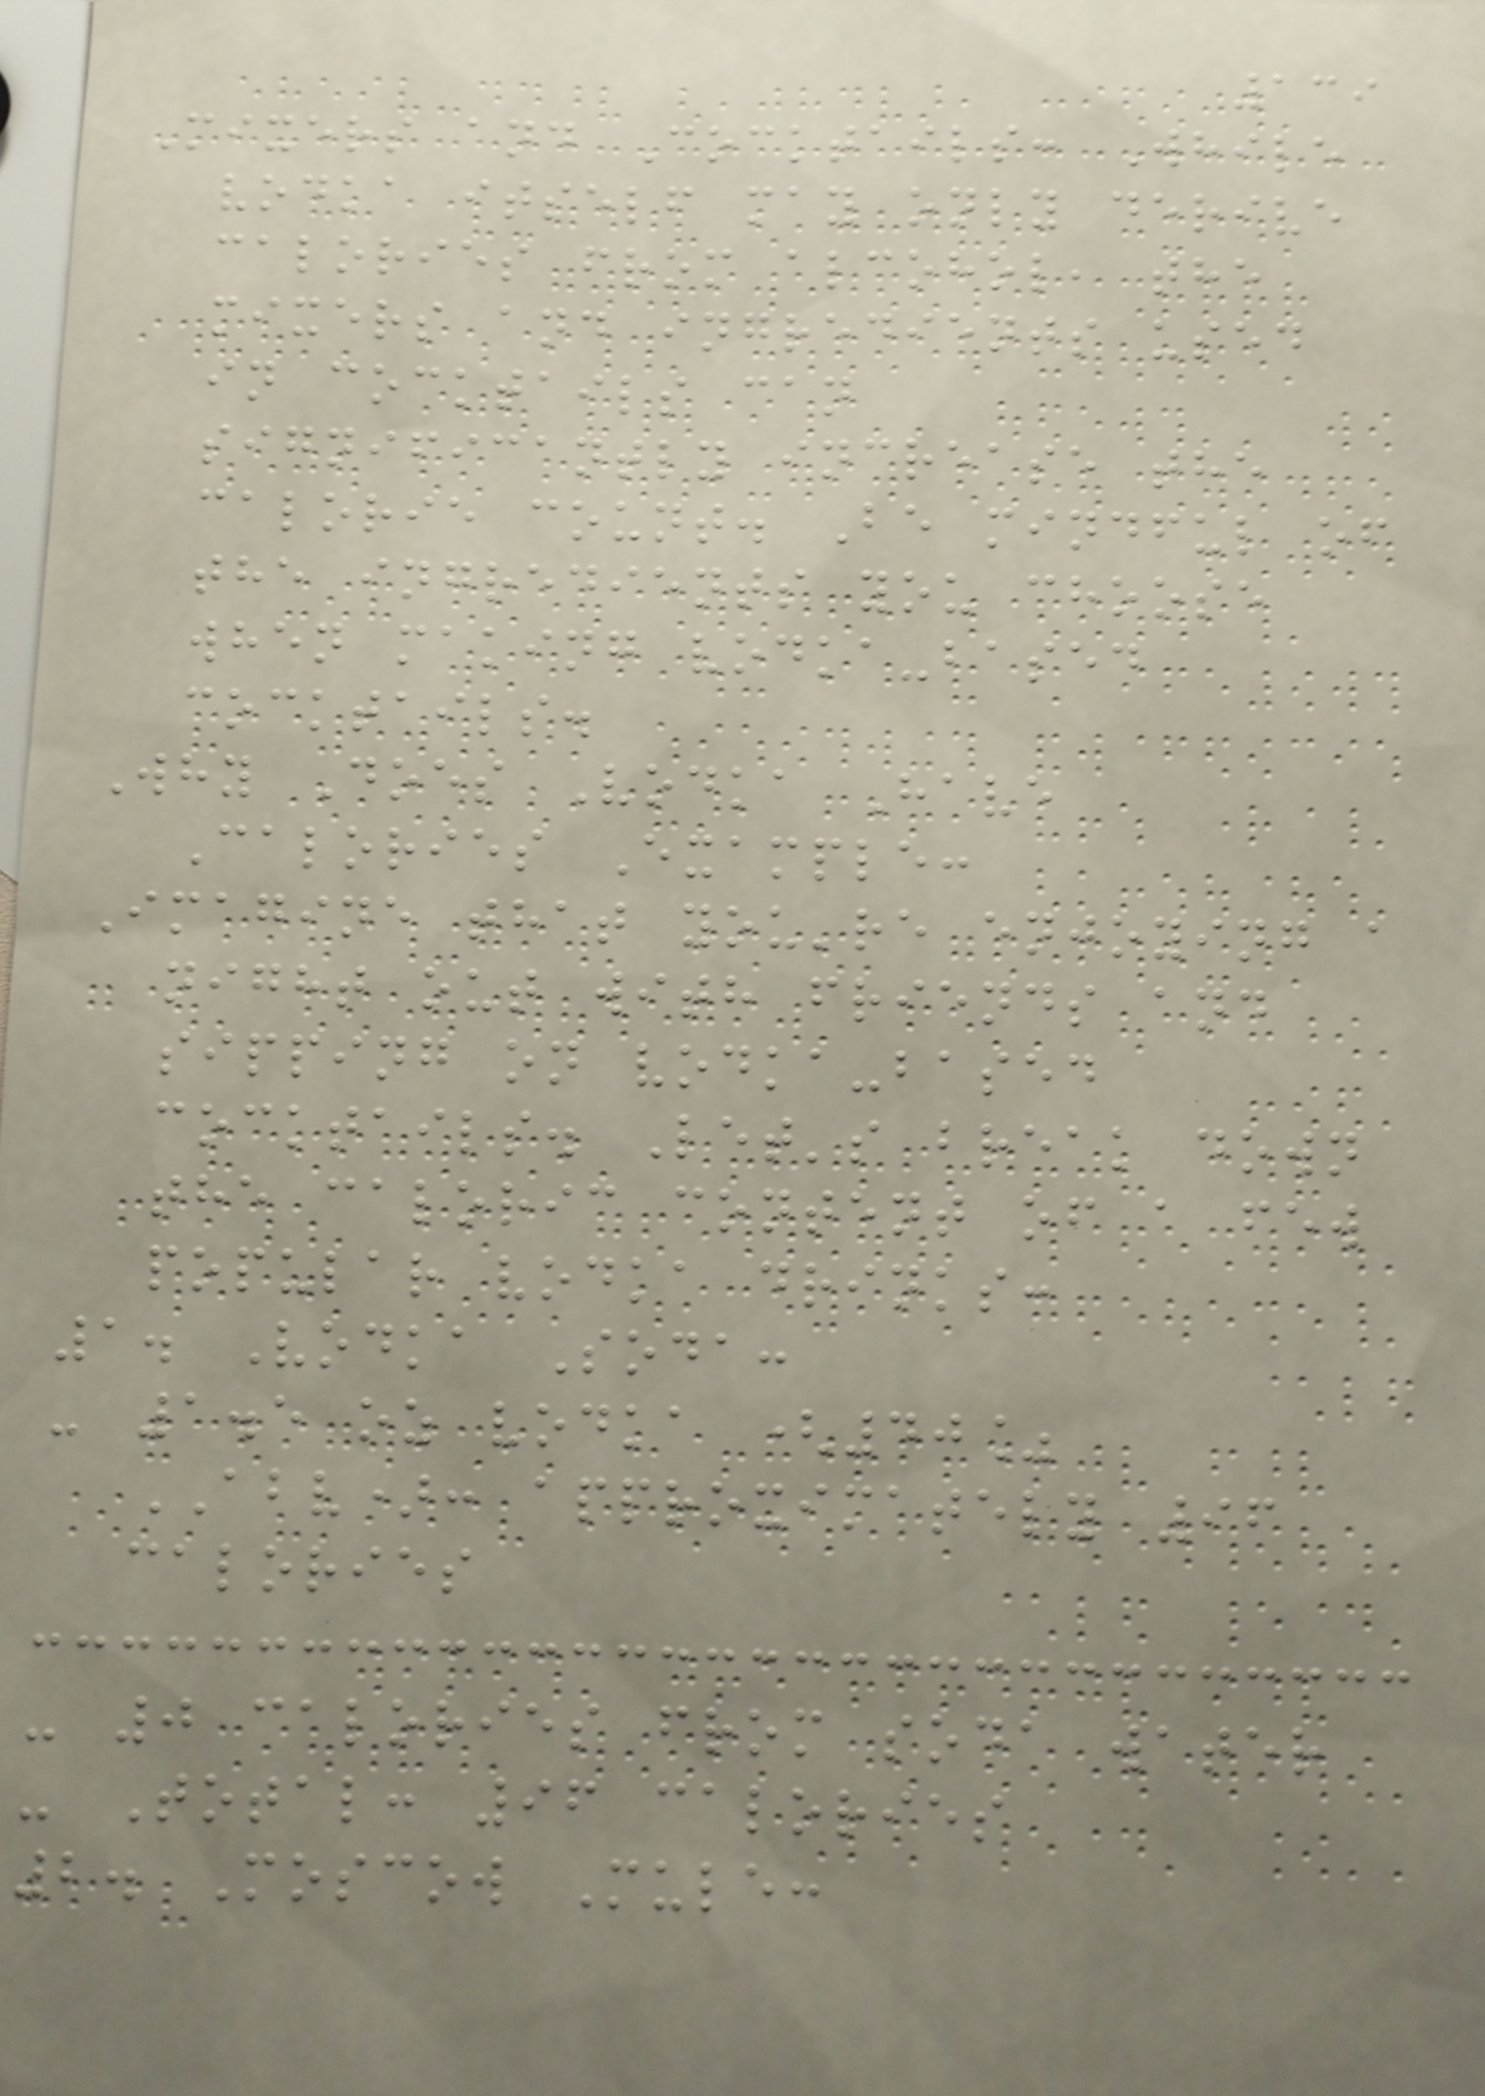139
Mixers and Cocktails: While
vodka itself may only derive
calories from alcohol, the
mixers and ingredients used
in cocktails can
significantly increase the
calorie count. Be mindful of
the ingredients you choose
when making vodka-based
cocktails.
Why Does Vodka Have
Calories Example:
Imagine that you're enjoying a
night out with friends and
sipping on vodka-based
cocktails. Let's break down
the caloric content of a few
popular vodka drinks:
1. Vodka Soda:
- 1.5 oz vodka (40%
ABV): approximately 96
calories
- 0 calories from soda water
- Total: 96 calories
2. Moscow Mule:
